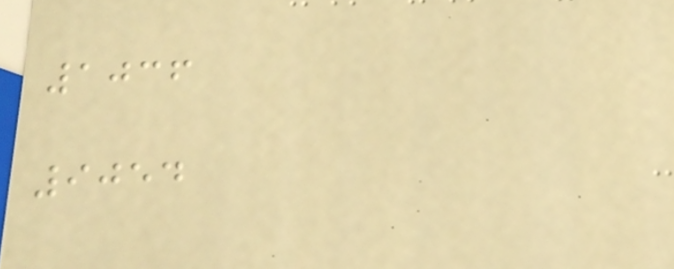1036
9054
